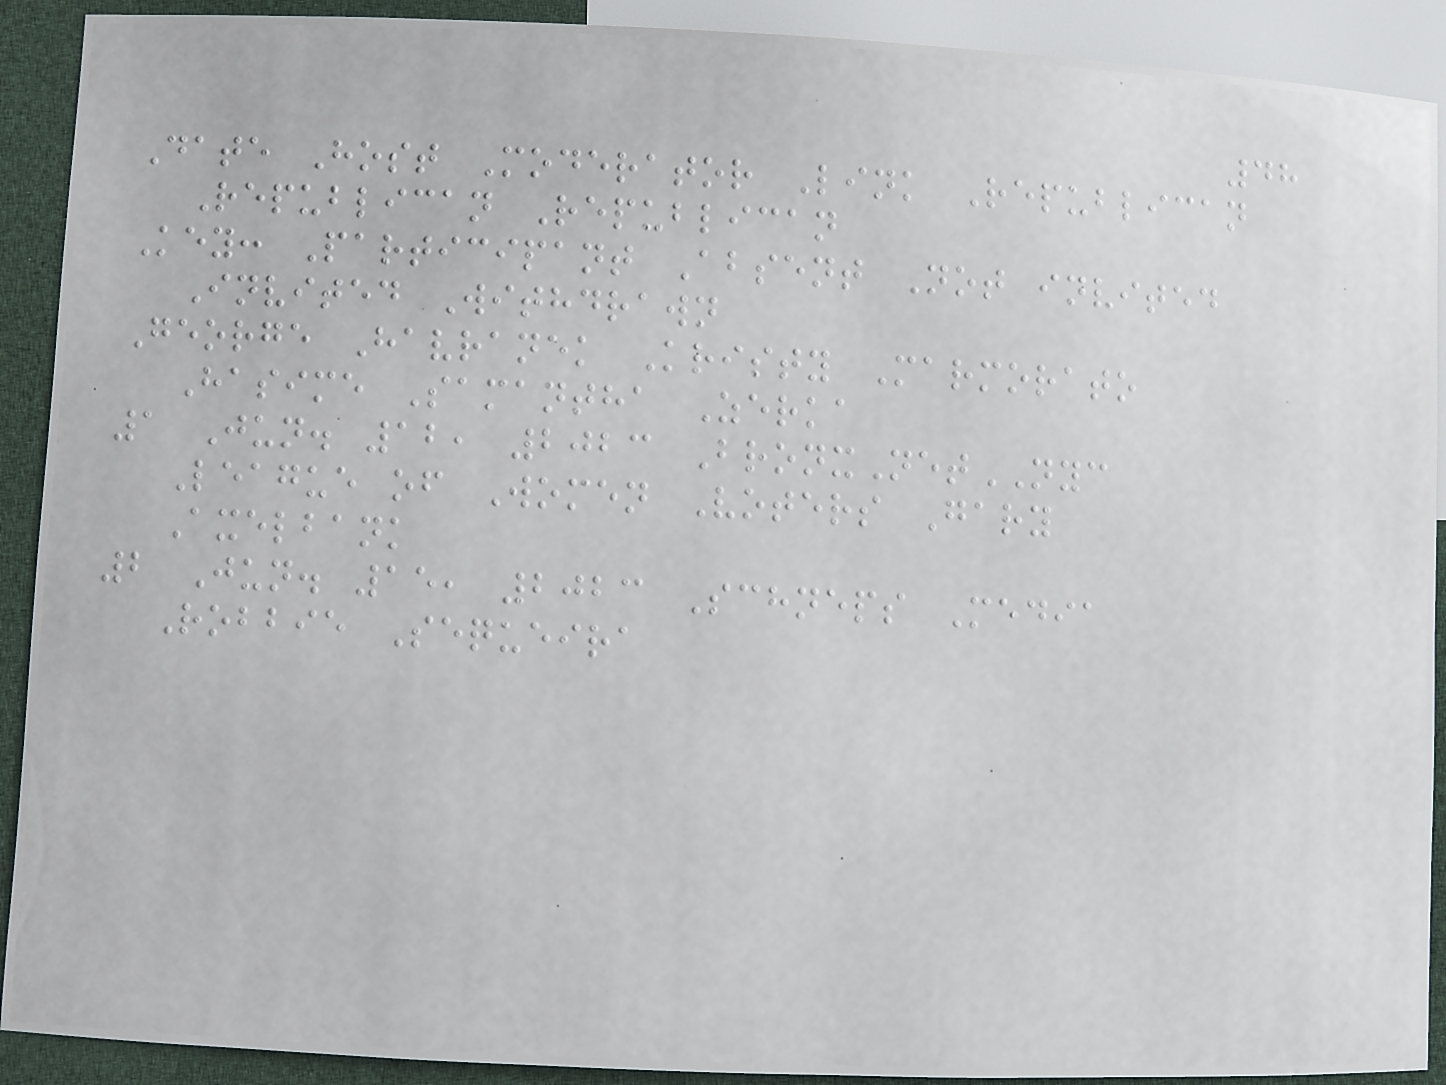48
Date Host Moderator Link Republican
Republican Republican
Key: Participant Absent Not invited
Invited Withdrawn
George Havranek Kristy Marmorato
Hasime Samantha Zerka
1 Jun. 12, 2023 BronxNetNYC
League of Women Voters Gary
Axelbank
2 Jun. 15, 2023 Schneps Media
Robbie Sequeira
